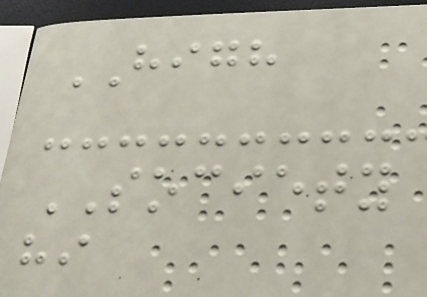HIGH
SOCIETY
hi
